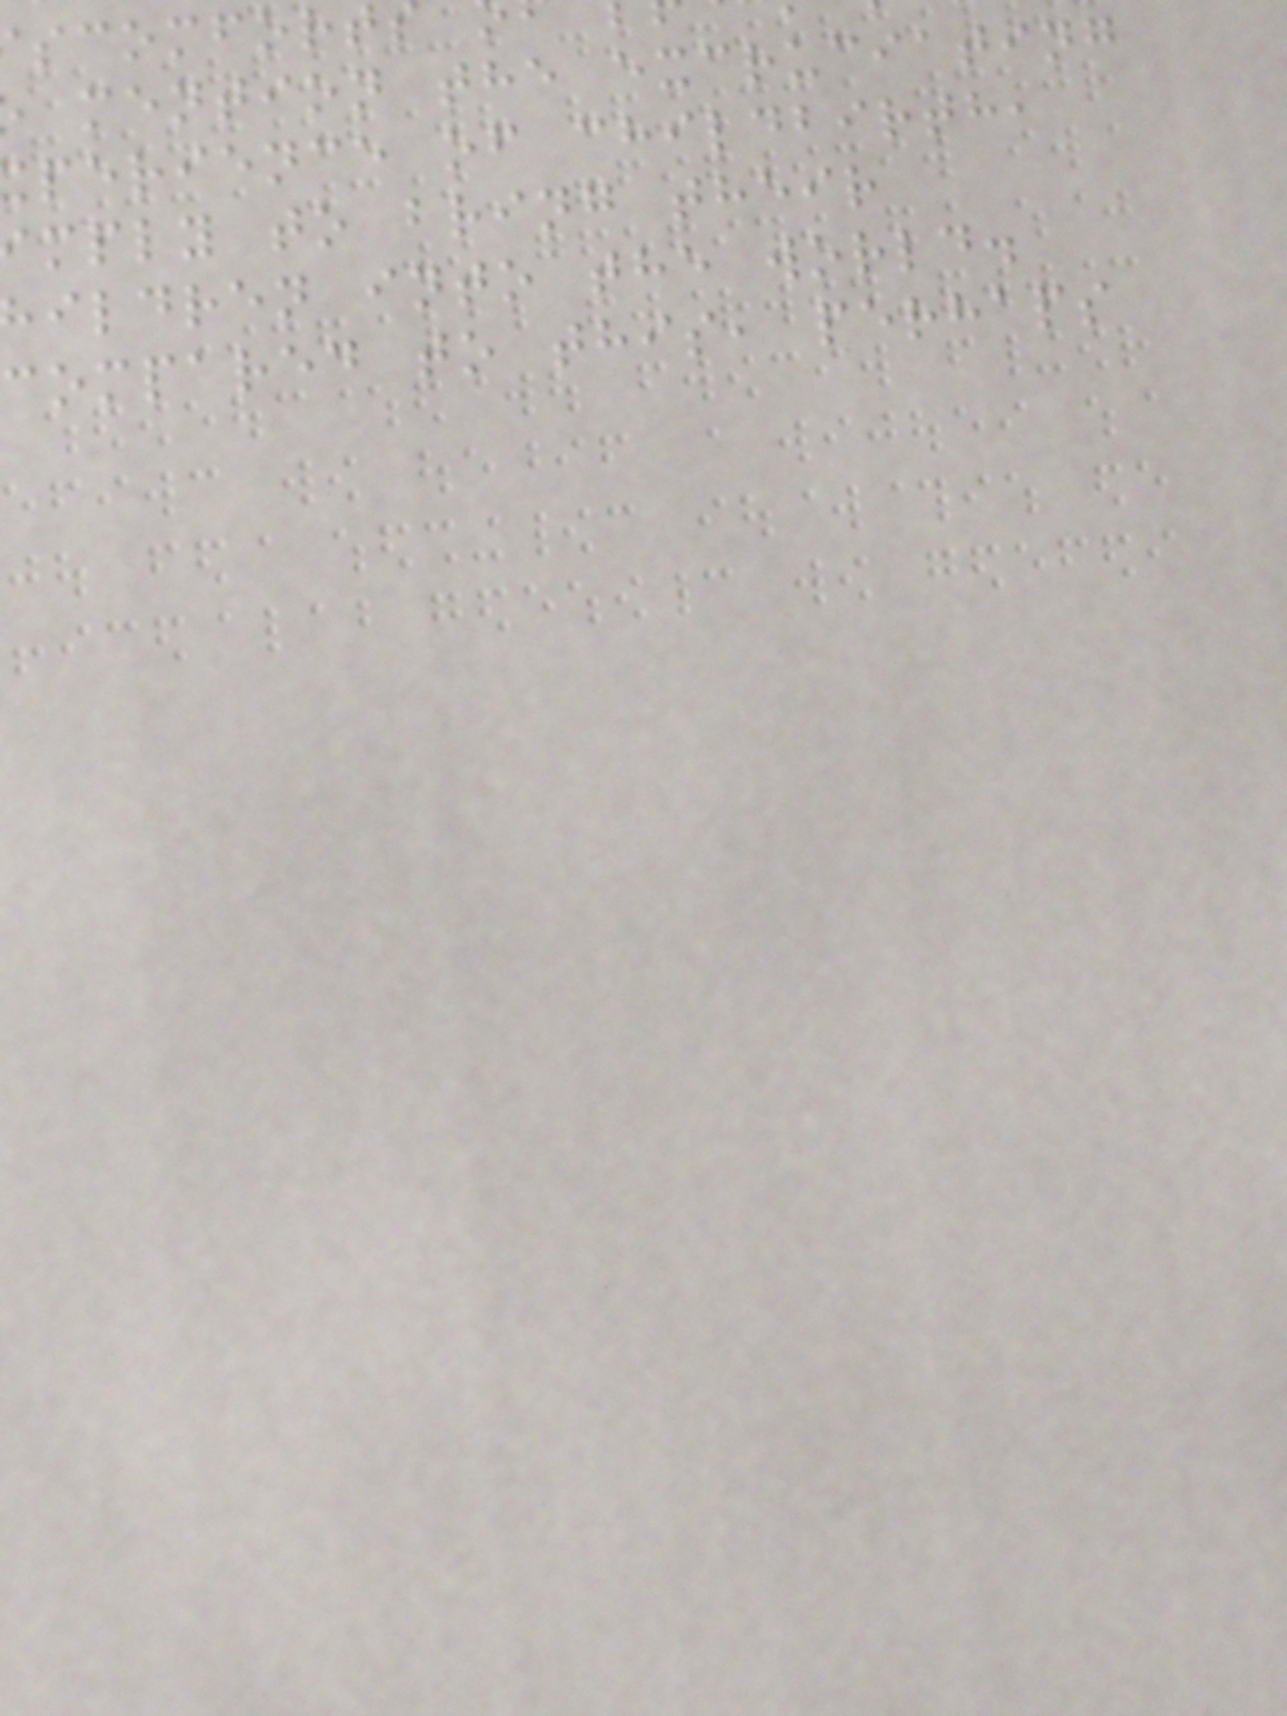mention the excruciating
perience of childbirth,
mply to bring their
hildren into the world.
compared to this, perhaps
